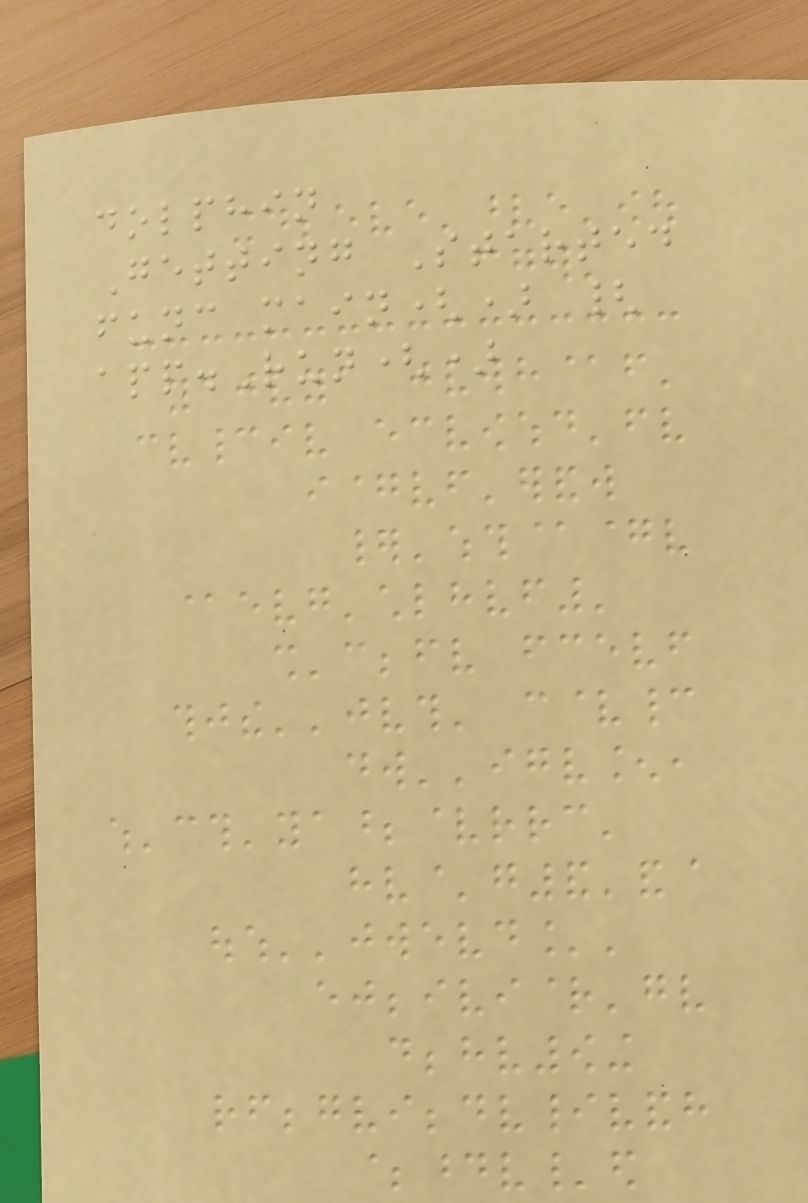dolphin
Getting Started
func main() {
app.Run()
